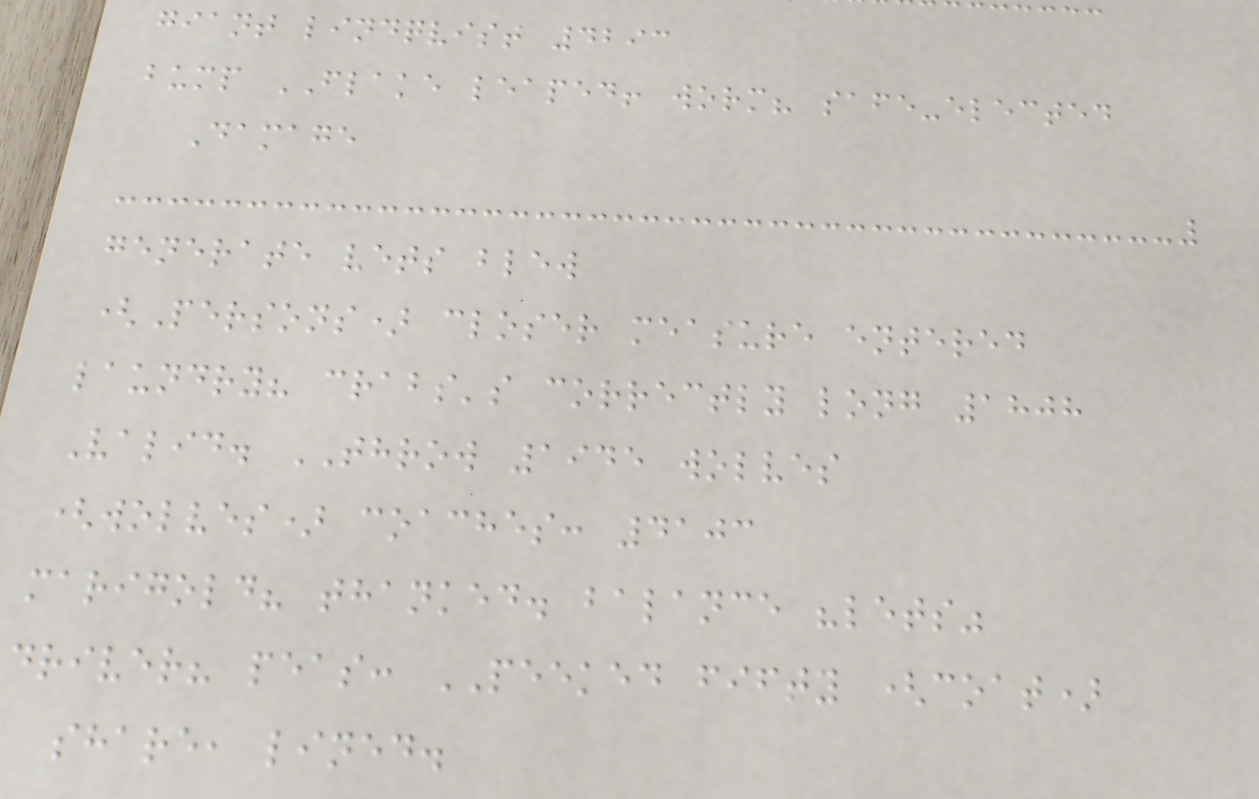giant lindqvist 4293
bump FLAKE leaped! worm? safe-elected
Damage
generate vets blew
(Persons) closer measure entered
laundry? crabs's correctly long 1808
Valid. THROW 1945 wolves
(wolves) coaches: 4103
marigold? thanked. balance "lets"
driver? peas: PEEKED fifty (coat)
share, lined.
